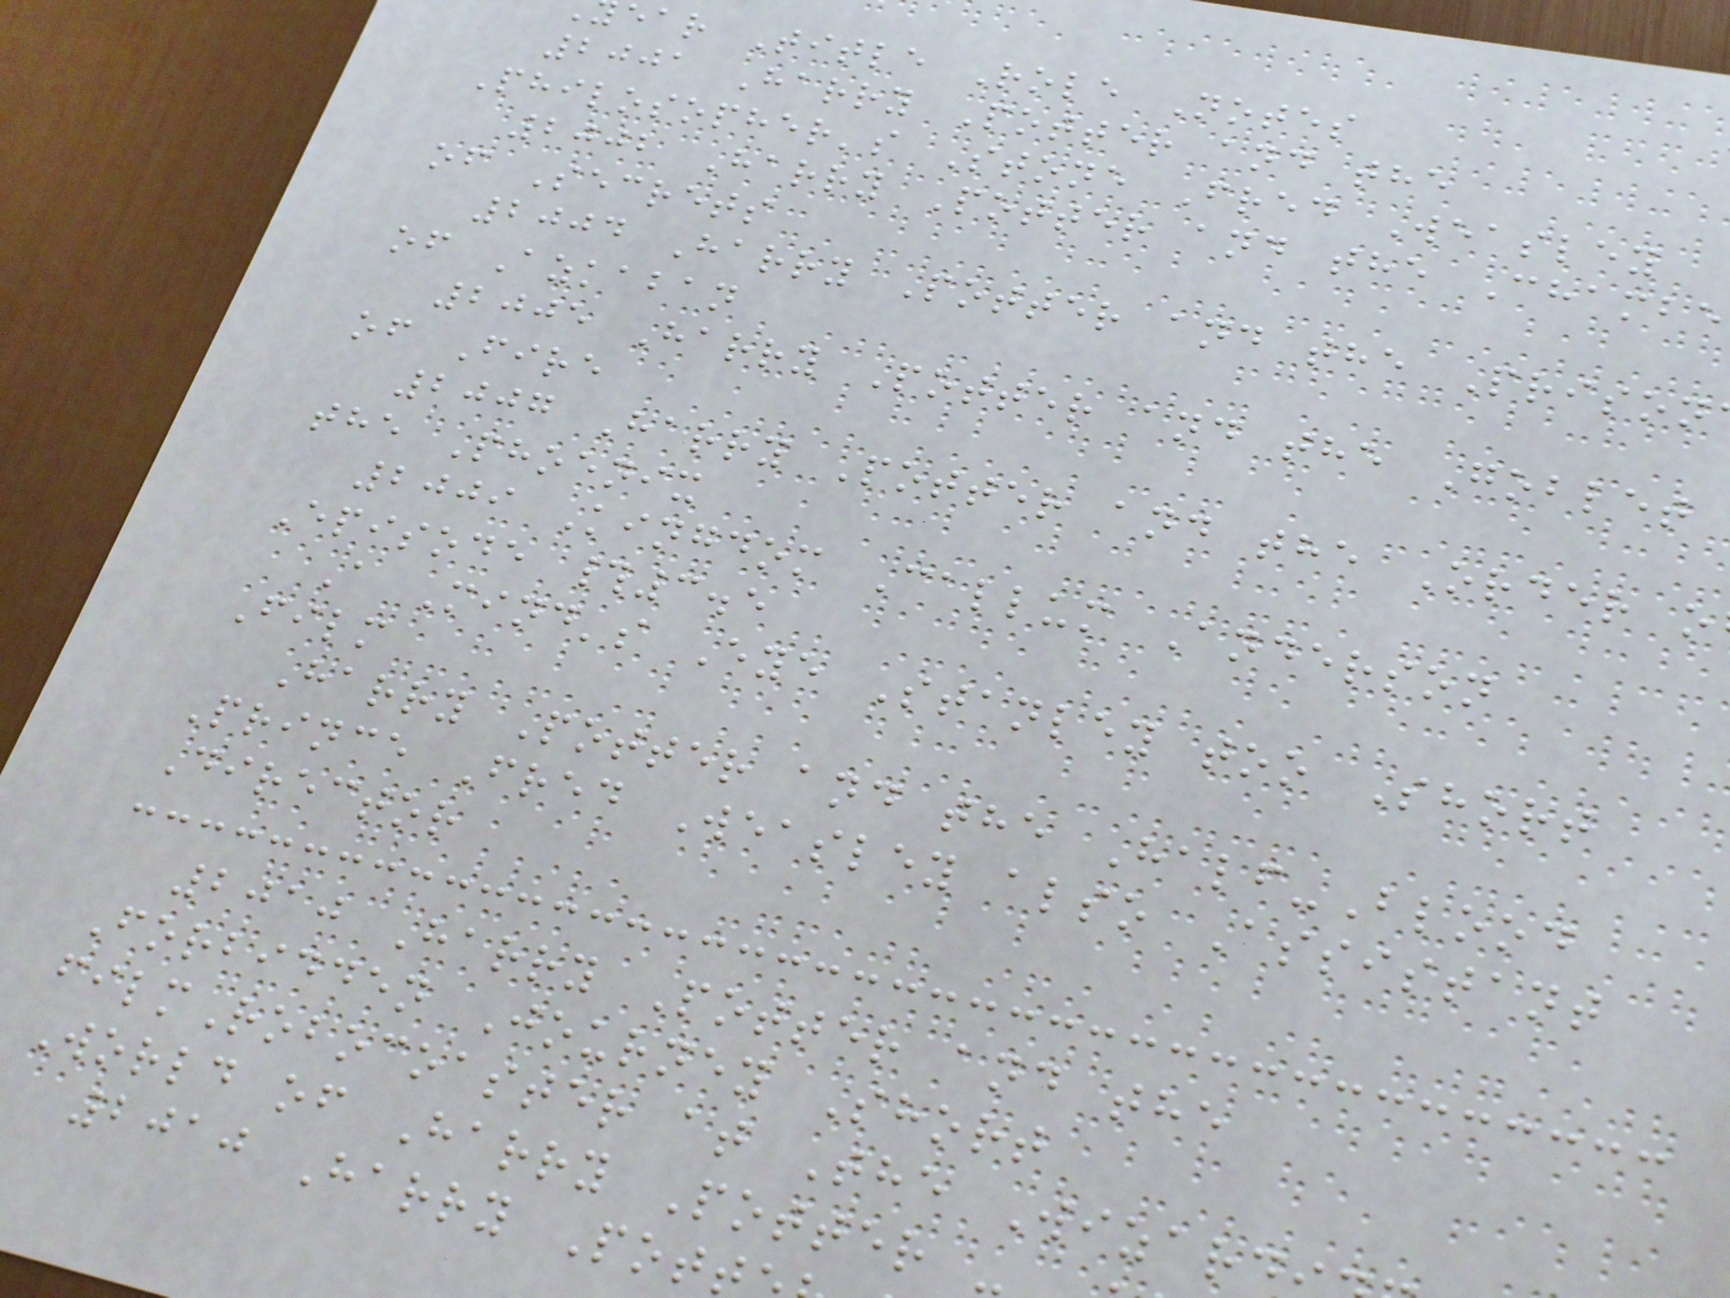ear Title Role Notes
2001 Harry Potter and the
Philosopher's Stone Fred Weasley
2002 Harry Potter and the Chambe
of Secrets
2004 Harry Potter and the Prison
of Azkaban
2005 Harry Potter and the Goblet
of Fire
2007 Harry Potter and the Order o
the Phoenix
2009 Kingdom Callum Anderson
Episode #3.5
A Mind's Eye Stanley too Short
Film
Harry Potter and the Half-Blood
Prince Fred Weasley also Assistant
Director
2010 Harry Potter and the
Forbidden Journey Short
filmRobocoaster at The Wizard
World of Harry Potter -
2010 Harry Pot
